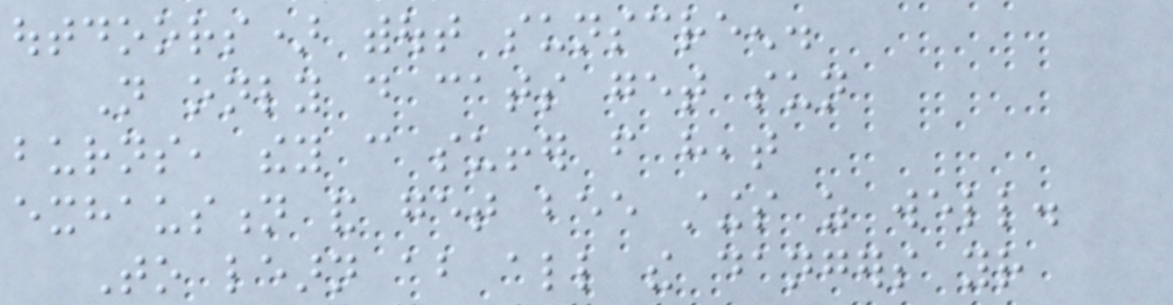outdoors) without sunscreen.
Not only do cats get sun
burns, they can suffer from heat
exhaustion and get bee stings as well.
To learn about all the dangers your
